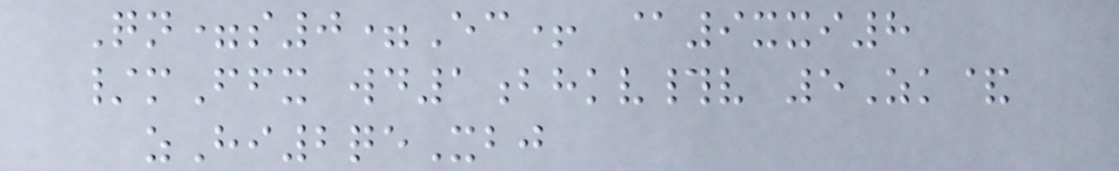Qn=s0=Ec+ @9xxi8
/mFfx wd1bhkv#v 5Zk&
zHi2qeXbj
